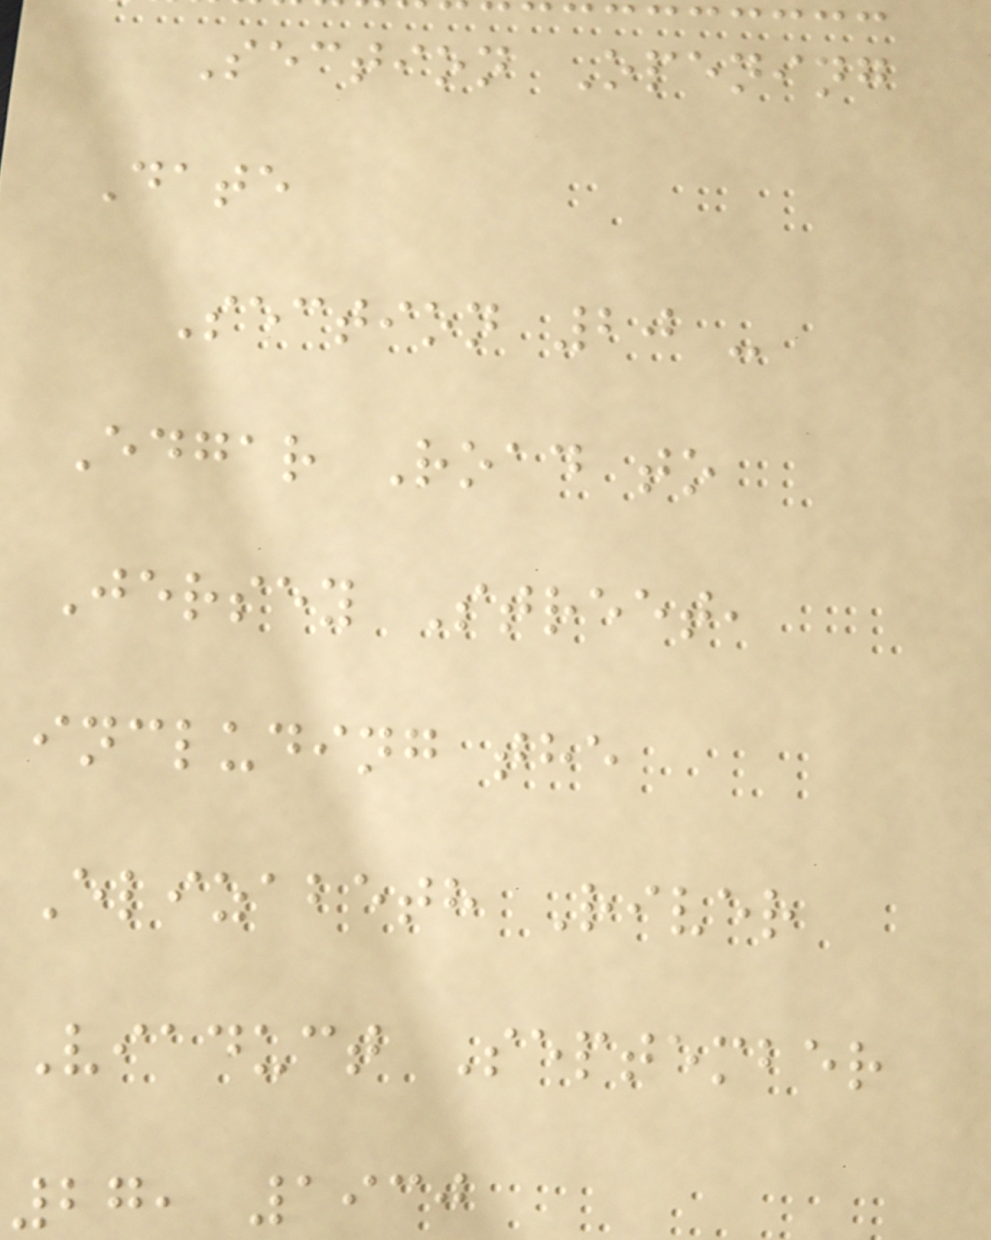Section Opening
Date
Section 20 -
Edgar Road to
Jersey Street,
including the
Elizabeth River
Viaduct September
27, 1930
